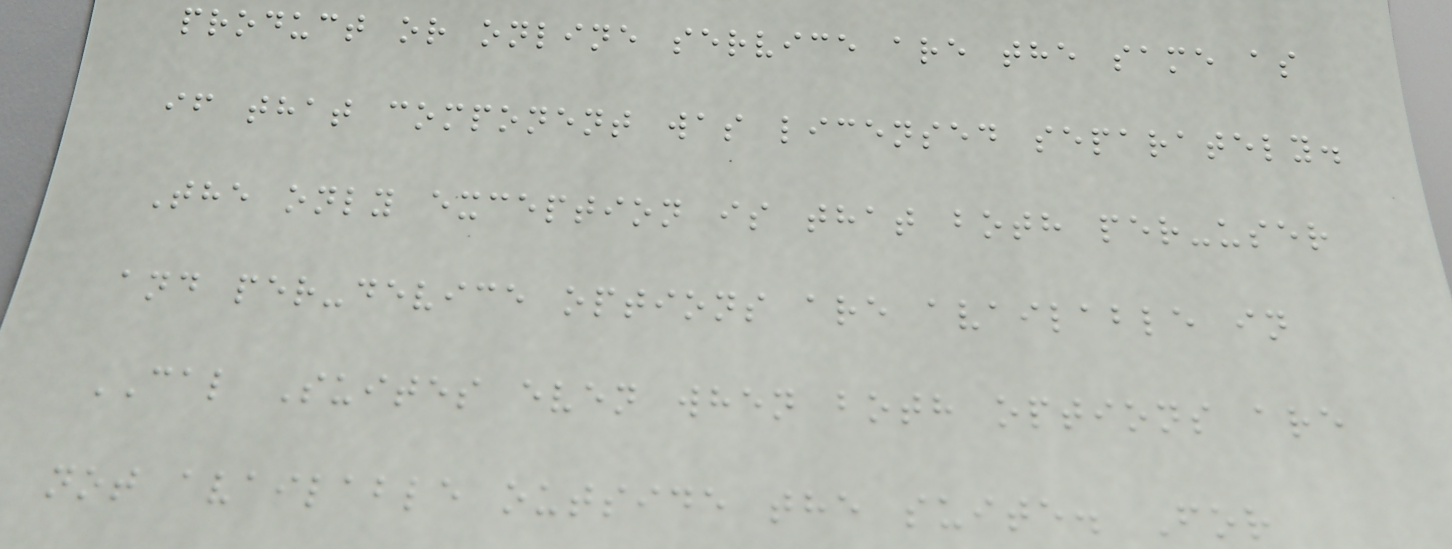product or online service are the same as
if that component was licensed separately.
The only exception is that both per-user
and per-device options are available in
CAL Suites even when both options are
not available outside the suite. For
